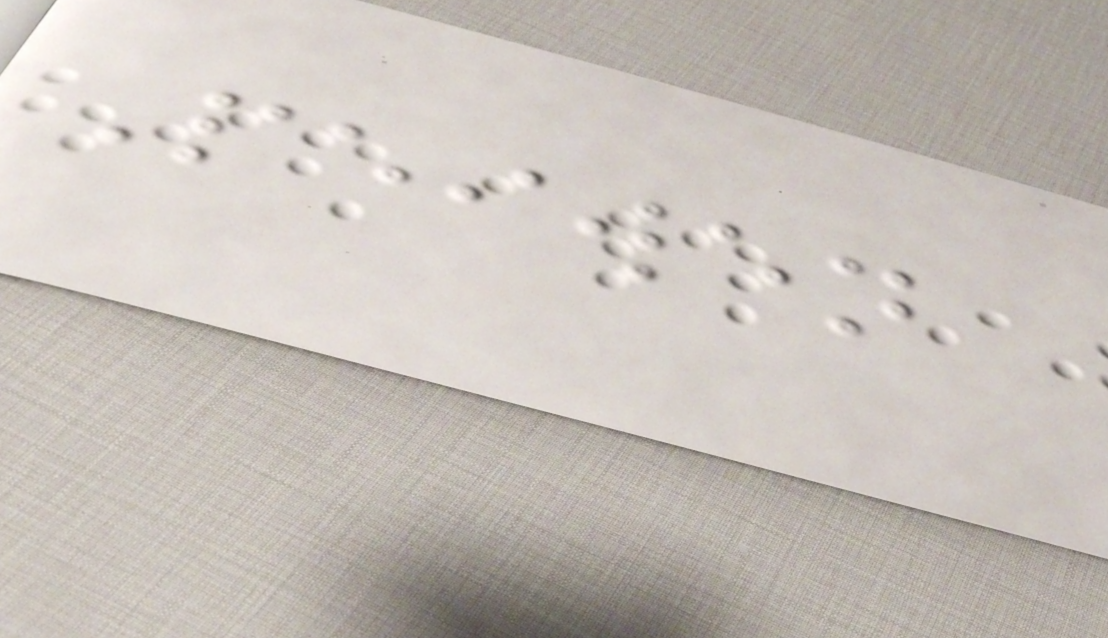Peiwen
